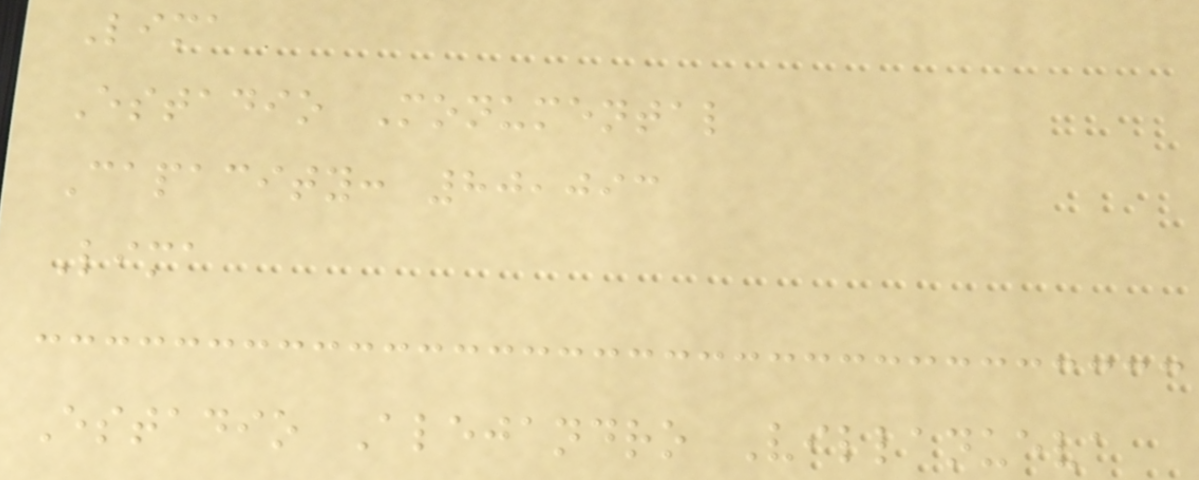Lima
Estadio Monumental
Capacity: 80,093
Lima
Estadio Alejandro Villanueva
